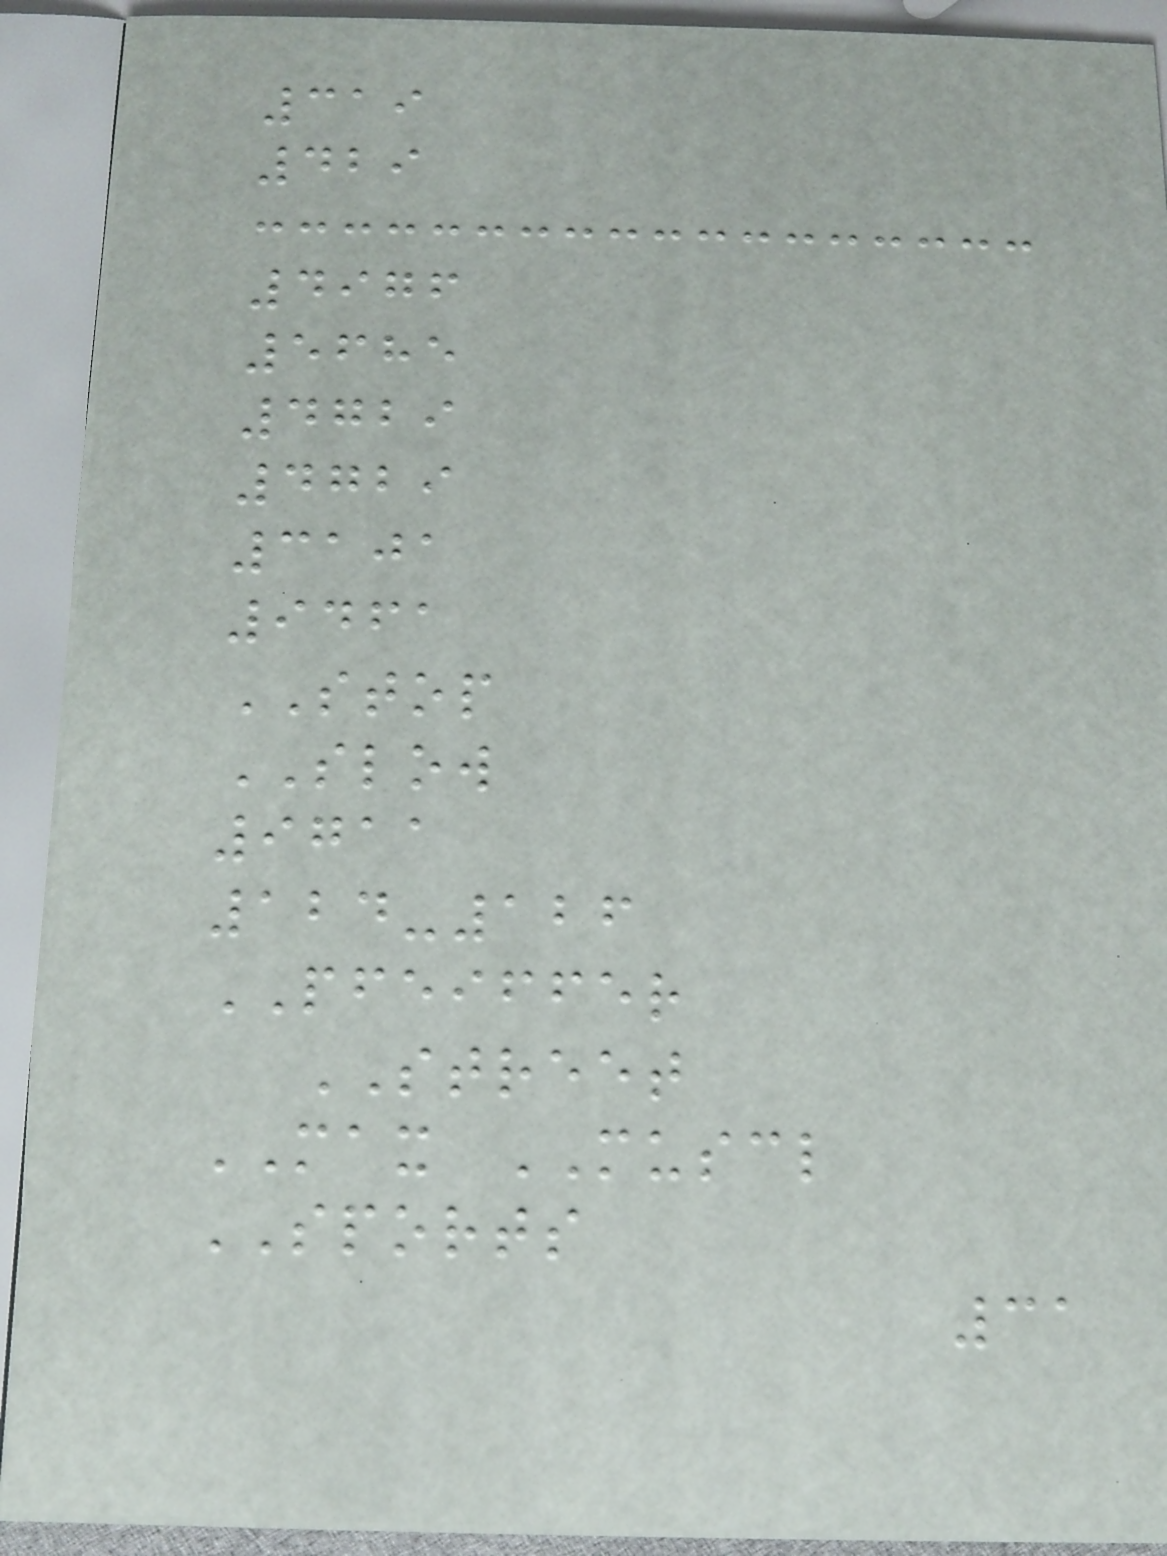319
429
4976
5685
4729
4729
3101
9461
STOP
SLOW
9711
124-126
PFEIFFER
STREET
MAX MUSCL
SPORTS
31
